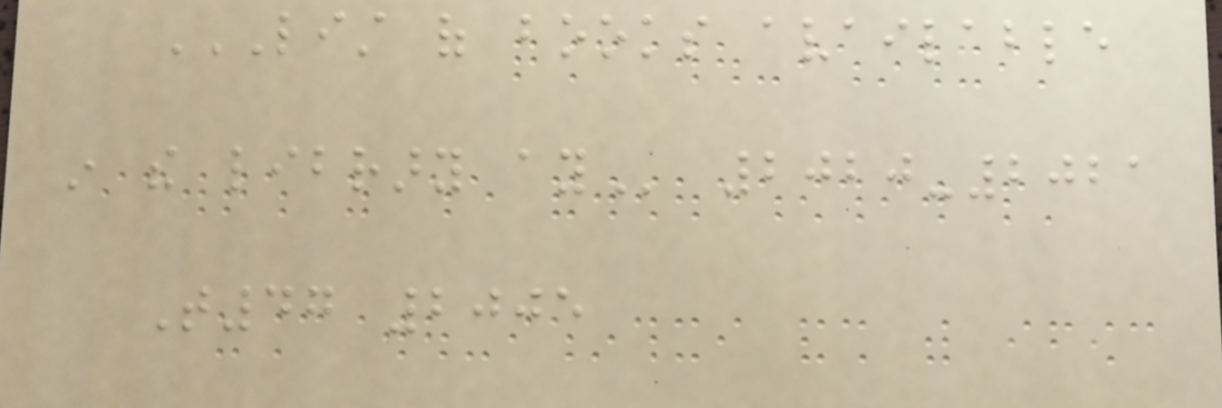LIST OF BOOKS AVAILABLE
IN THE LIBRARY AY 2020-2021
T47 2005
